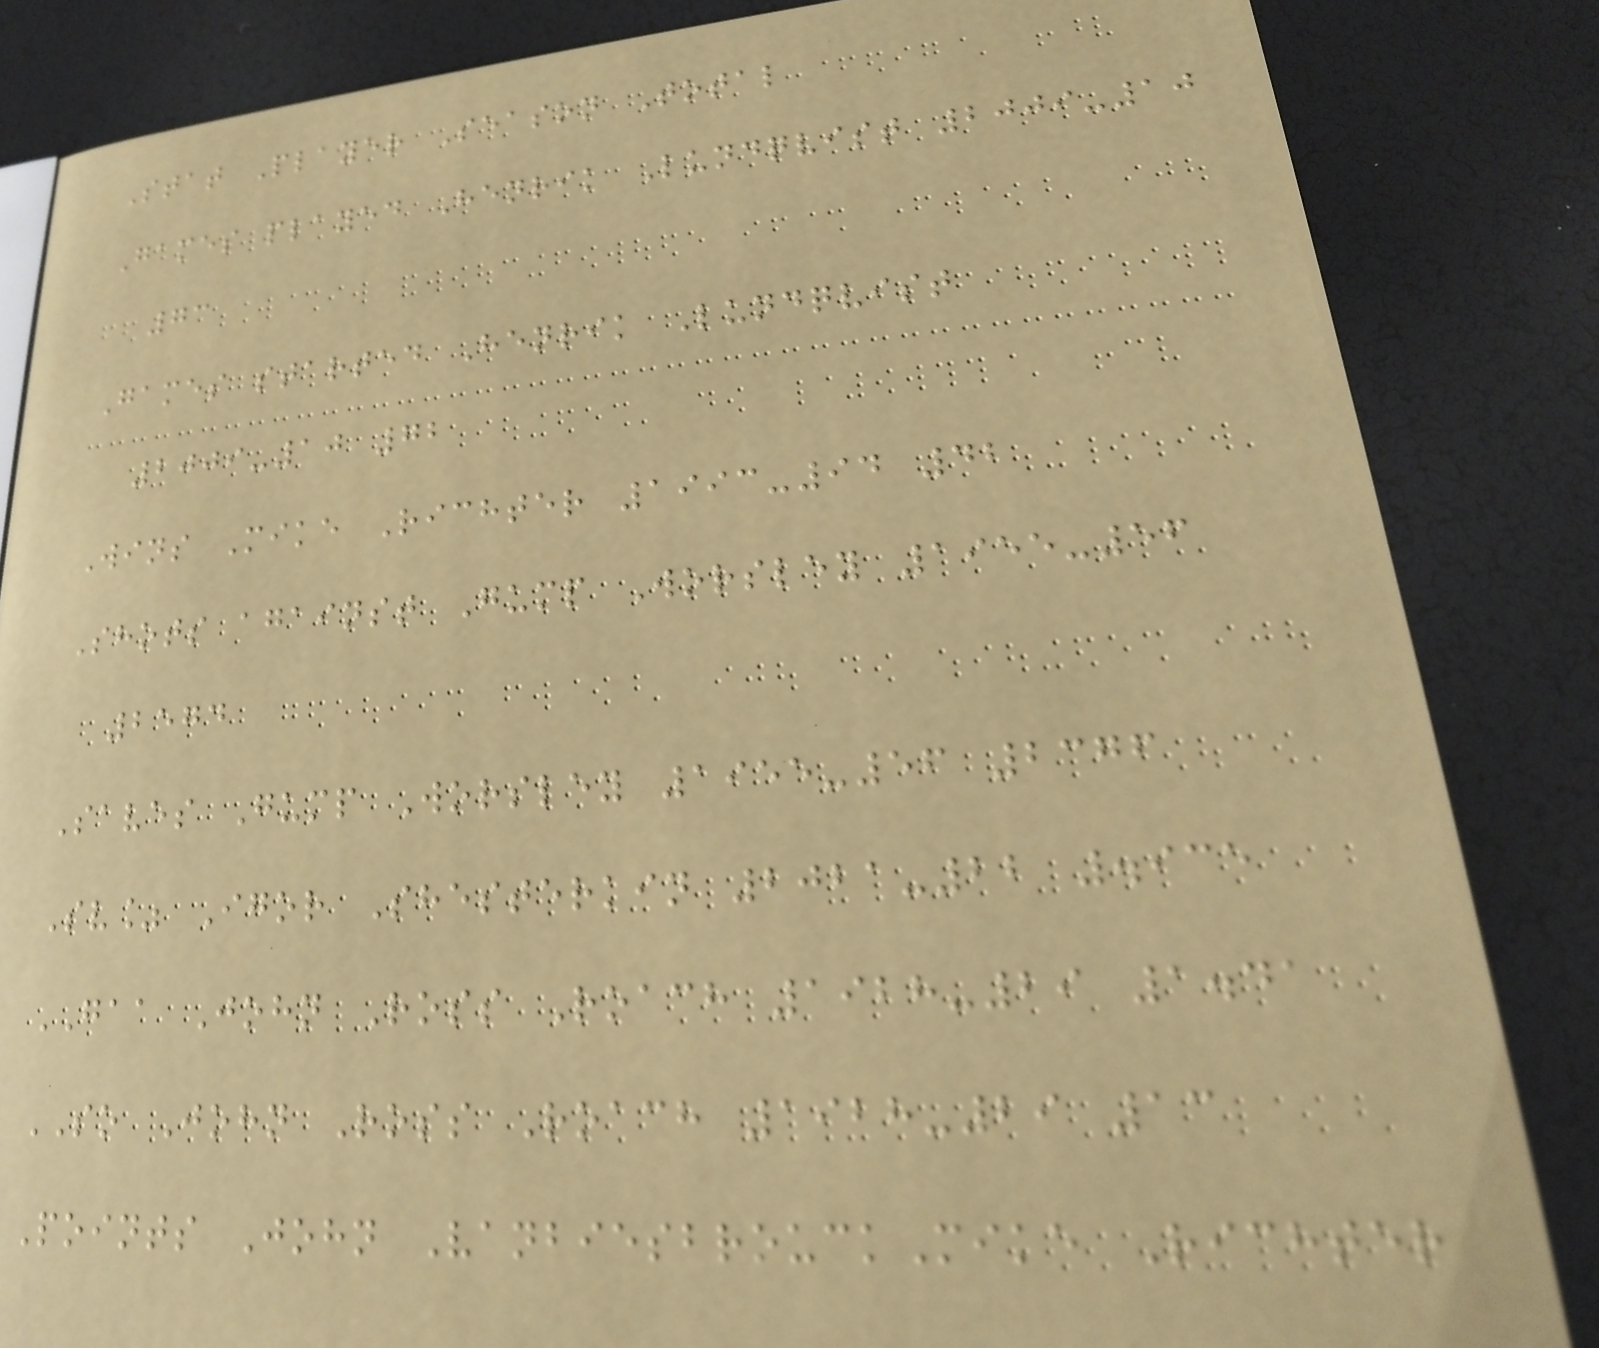Stat Player Season Total
Games played Henrik Lundqvist 2009-10
73
Games started Henrik Lundqvist
2009-10 72
Wins Mike Richter 1993-94 42
Shots against Gump Worsley 1955-56
2574
Saves Gump Worsley 1955-56 2376
Sv% Igor Shesterkin 2021-22 .935
GAA John Ross Roach 1928-29 1.41
SO John Ross Roach 1928-29 13
Points John VanbiesbrouckMike Richter
